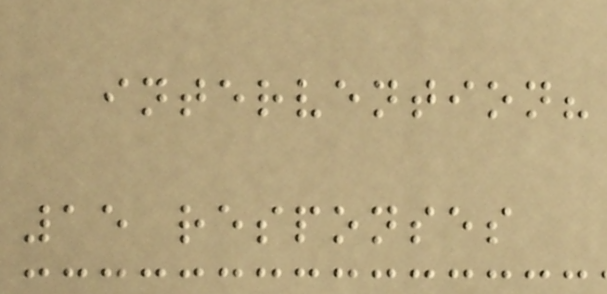intervention?
15 responses
